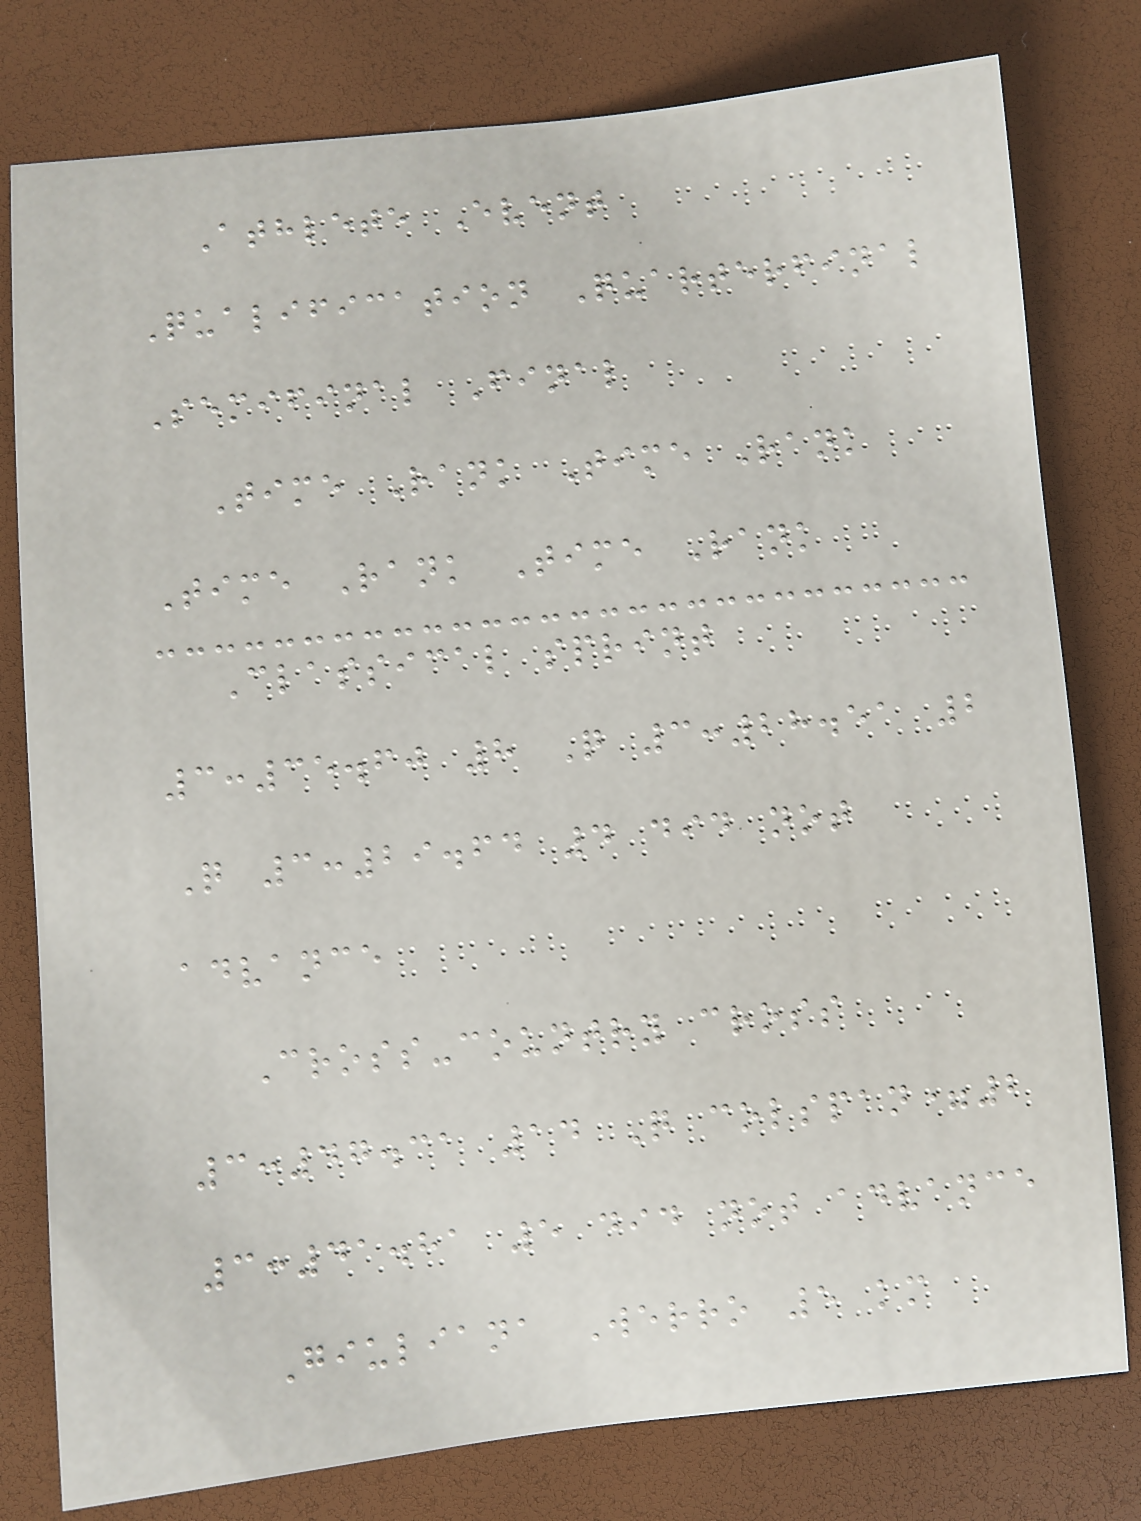Athlete Event
Qualification Quarterfinal
Semifinal Final
Time Rank Time Rank
Time Rank Time Rank
Classical sprint
3:35.60 8 Q 3:28.51 2
Q 3:29.64 4 did not
advance
Cross-country cross
3:47.31 14 Q colspan=2
3:41.81 5 did not advance
Giuliana Werro 5 km
